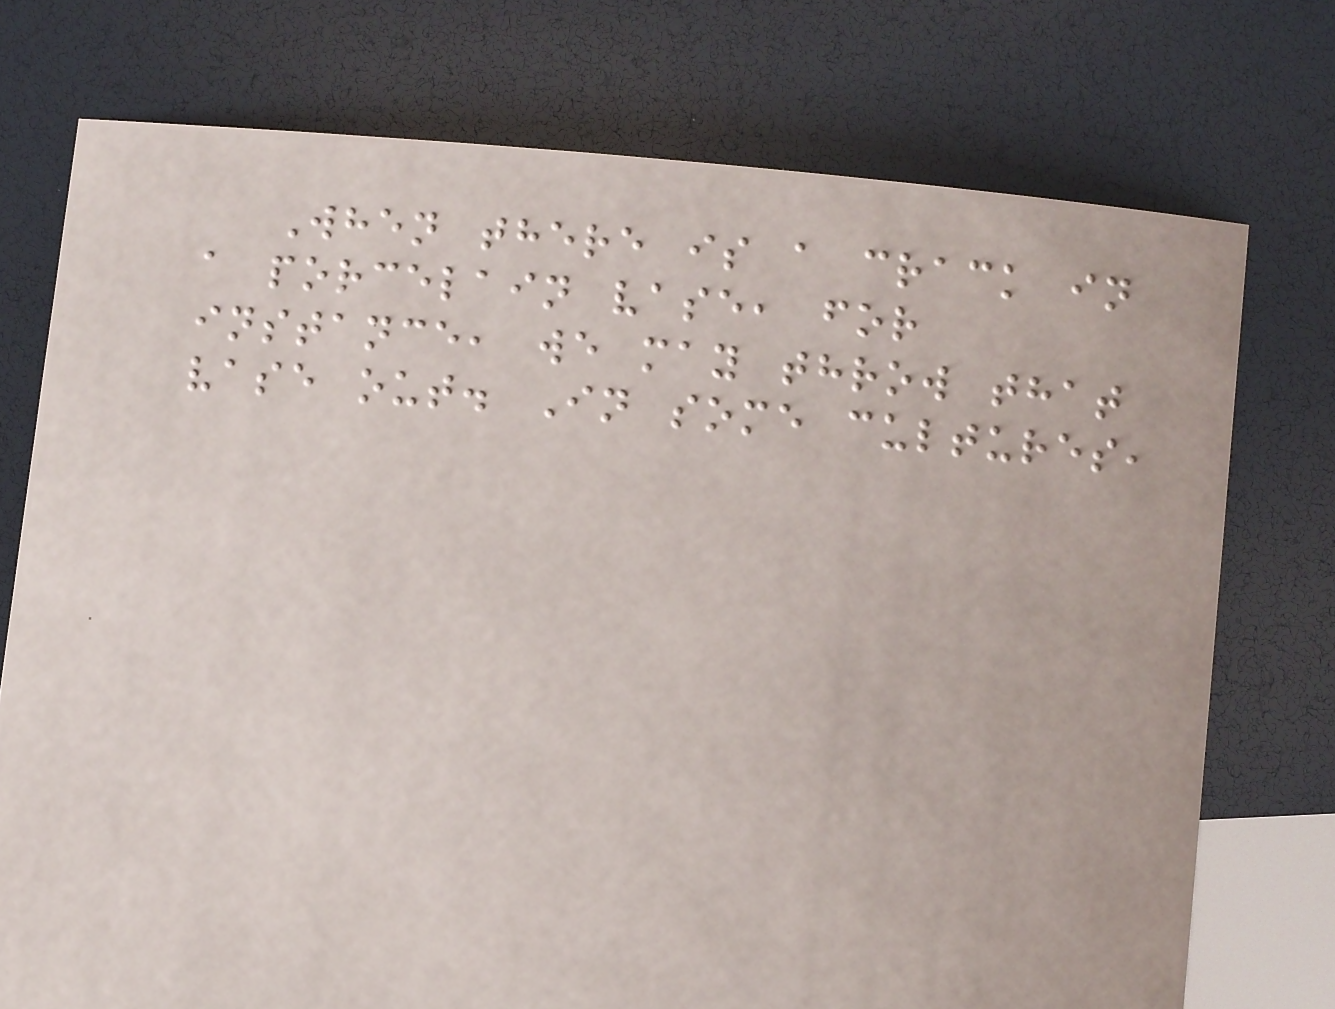When there is a crack in
a porcelain vase, for
instance, we may throw that
vase out. In some cultures,
